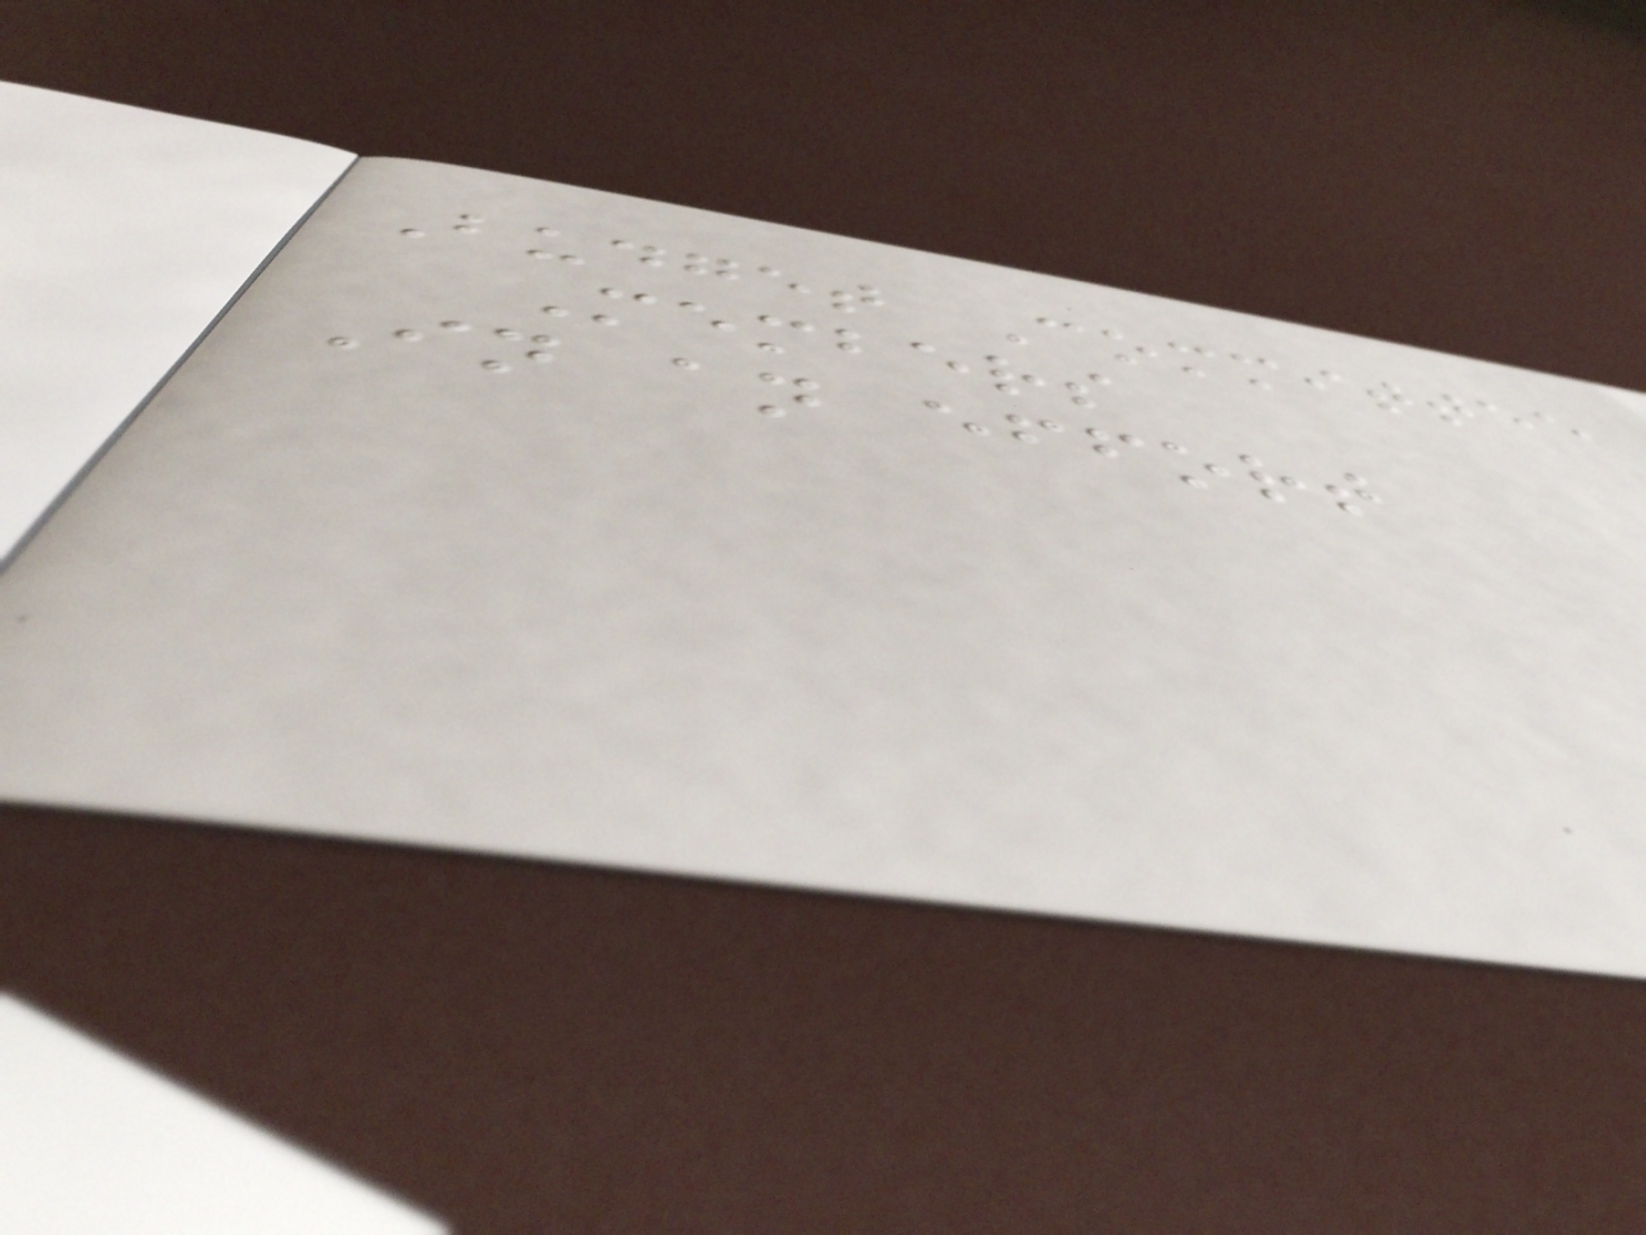Budget Committee
Members
In an effort
